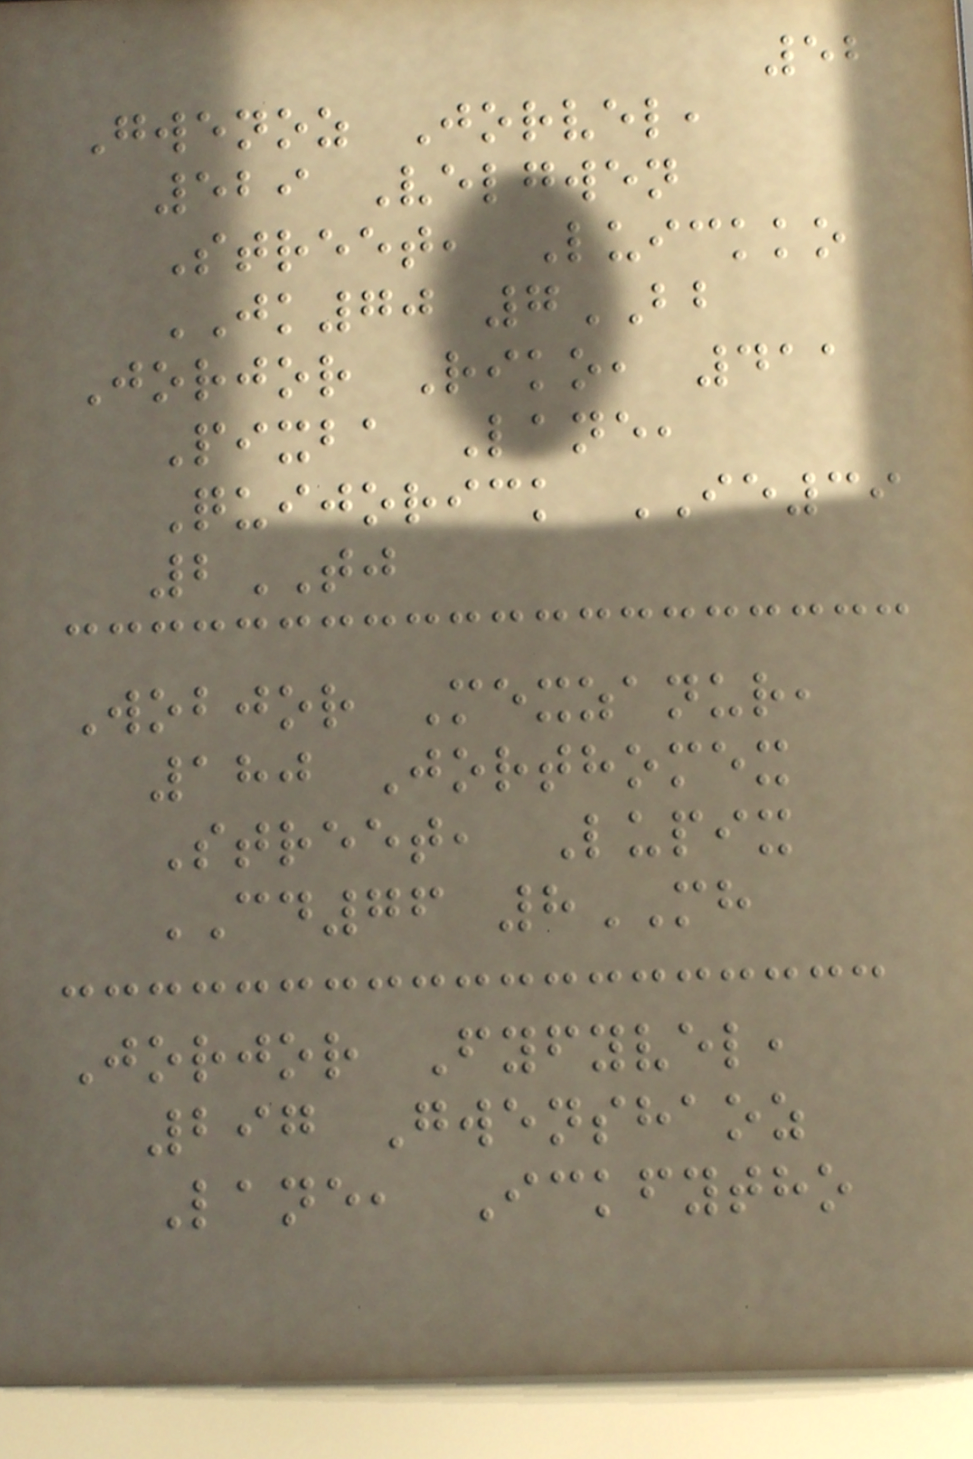52
Gwenoz Jorvel,
529 Velgwen
Street, Luickko
JK70 7BB
Jorjor Riko, 411
Pixba Lane,
Quijorick IE39
2TJ
Wobjor Mexzanur,
180 Jorthomex
Street, Lupix
CD76 8MH
Jorjor Fyfyvel,
297 Gwenshaoz
Lane, Ickfytho
